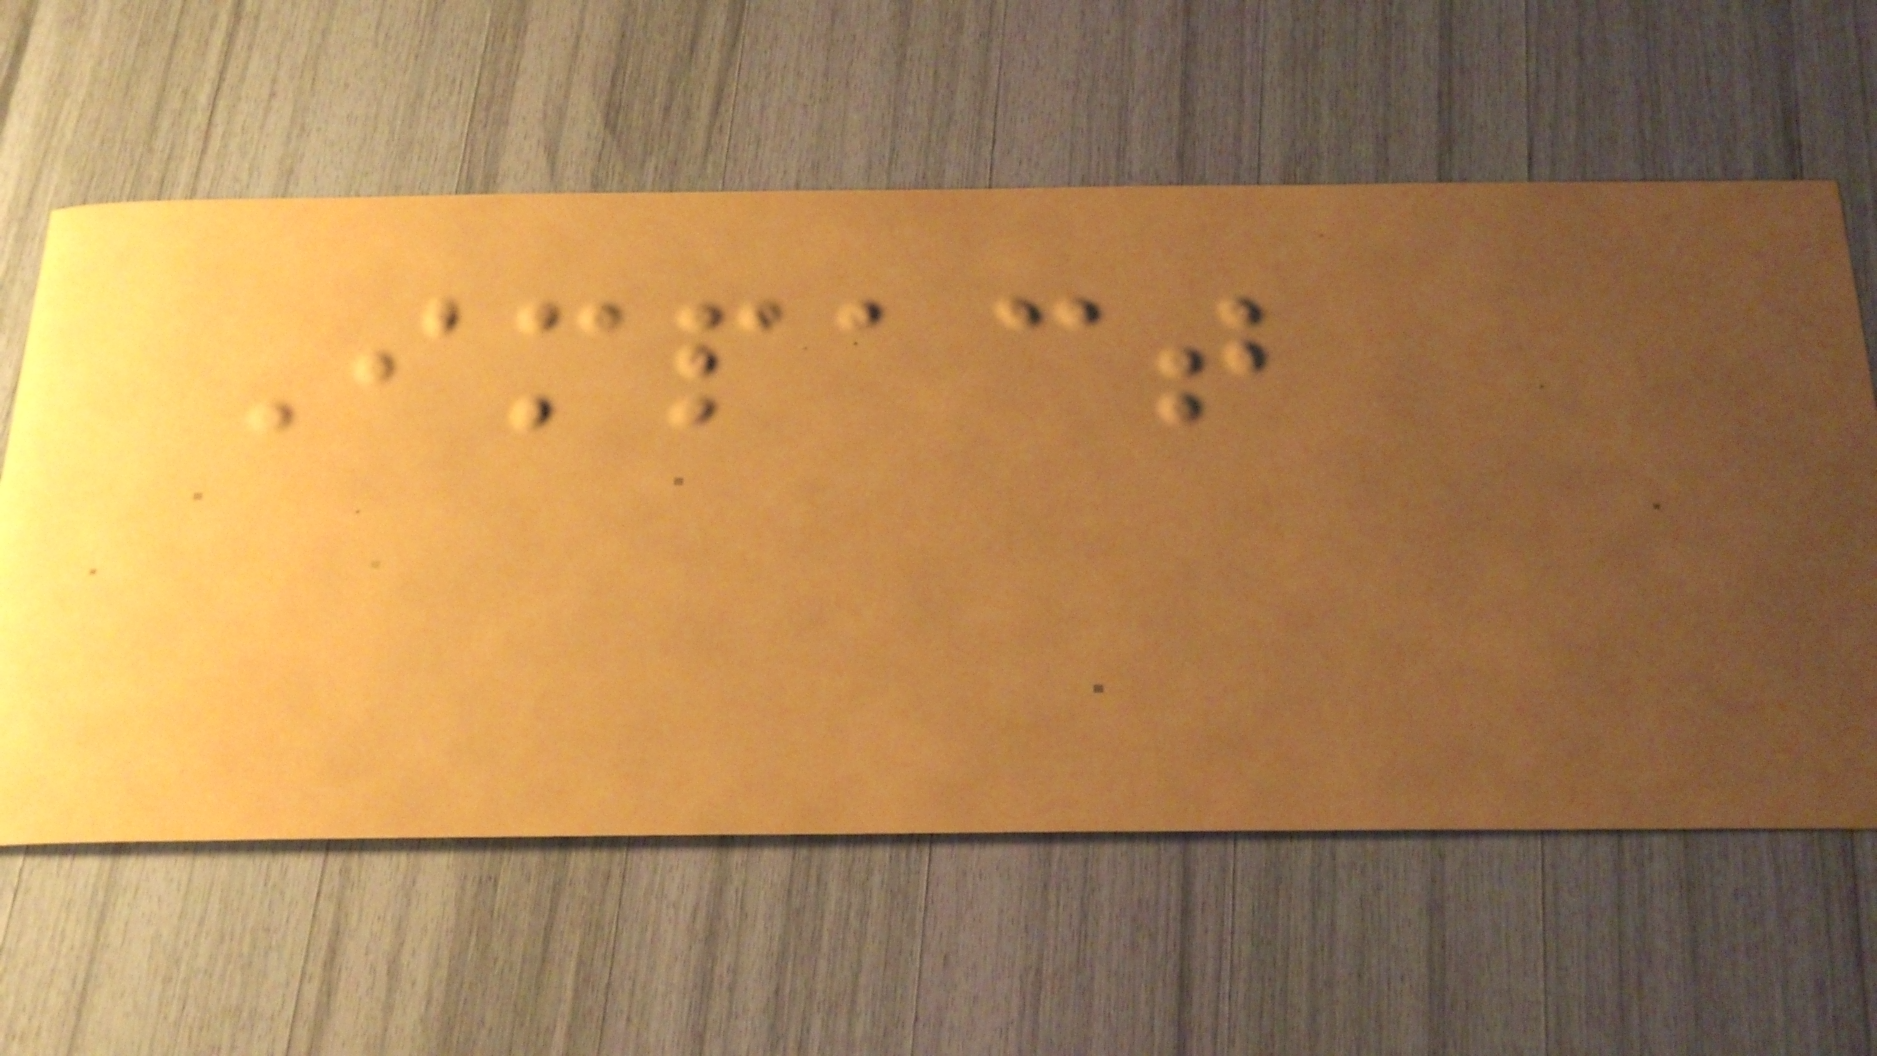Impact
